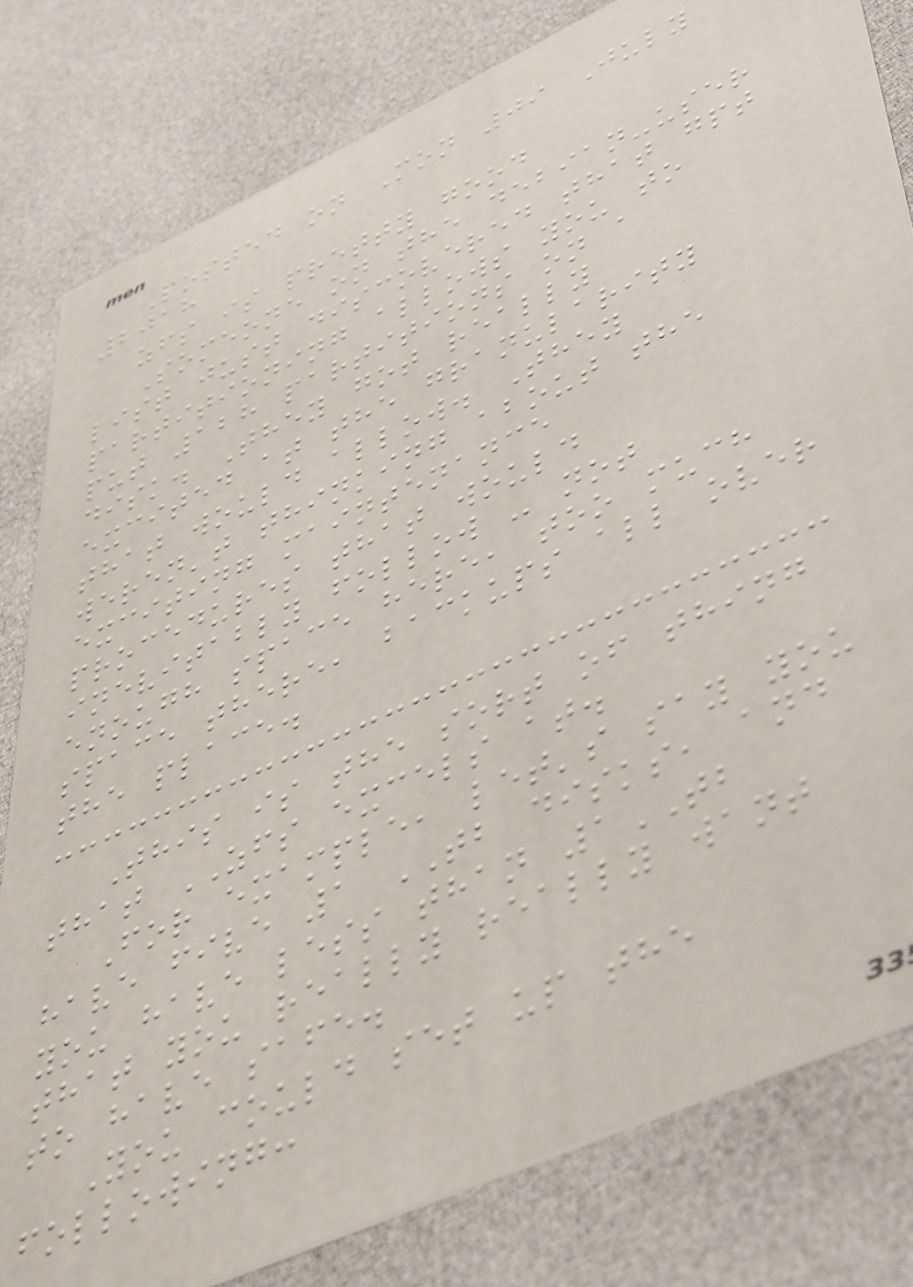Posted on Mon 09 July
2018
zfs is pretty good
Someone on the debian-user
list just discovered that gpt
partitioning allows you to
put 128 partitions on a
disk. They got really
excited at the granularity
that would allow. They
weren't thinking about the
exciting maintenance
procedures that would
inevitably follow - not
enough space here, too much
space there, backups all over
the place.
This is the sort of thing
that ZFS excels at.
For example, let's say you
have five 1 TB disks, and
you have less than 1TB
that you really really want
to have safe.
You could set up the
following:
